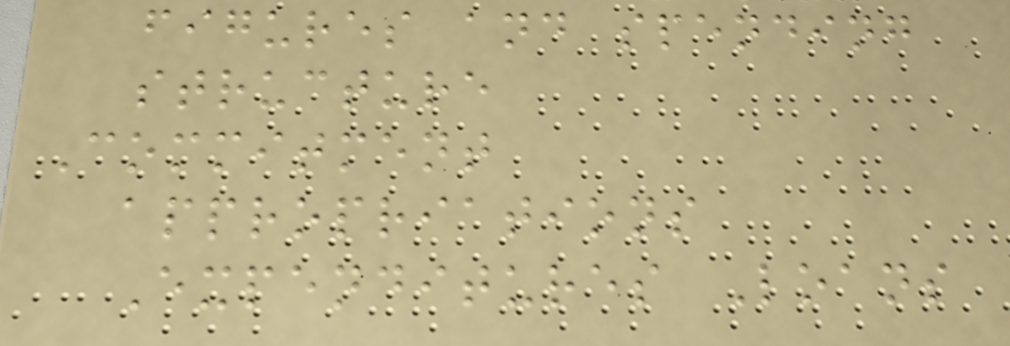figures and spending
structure
Commitment
appropriations
Expenditures Loans
